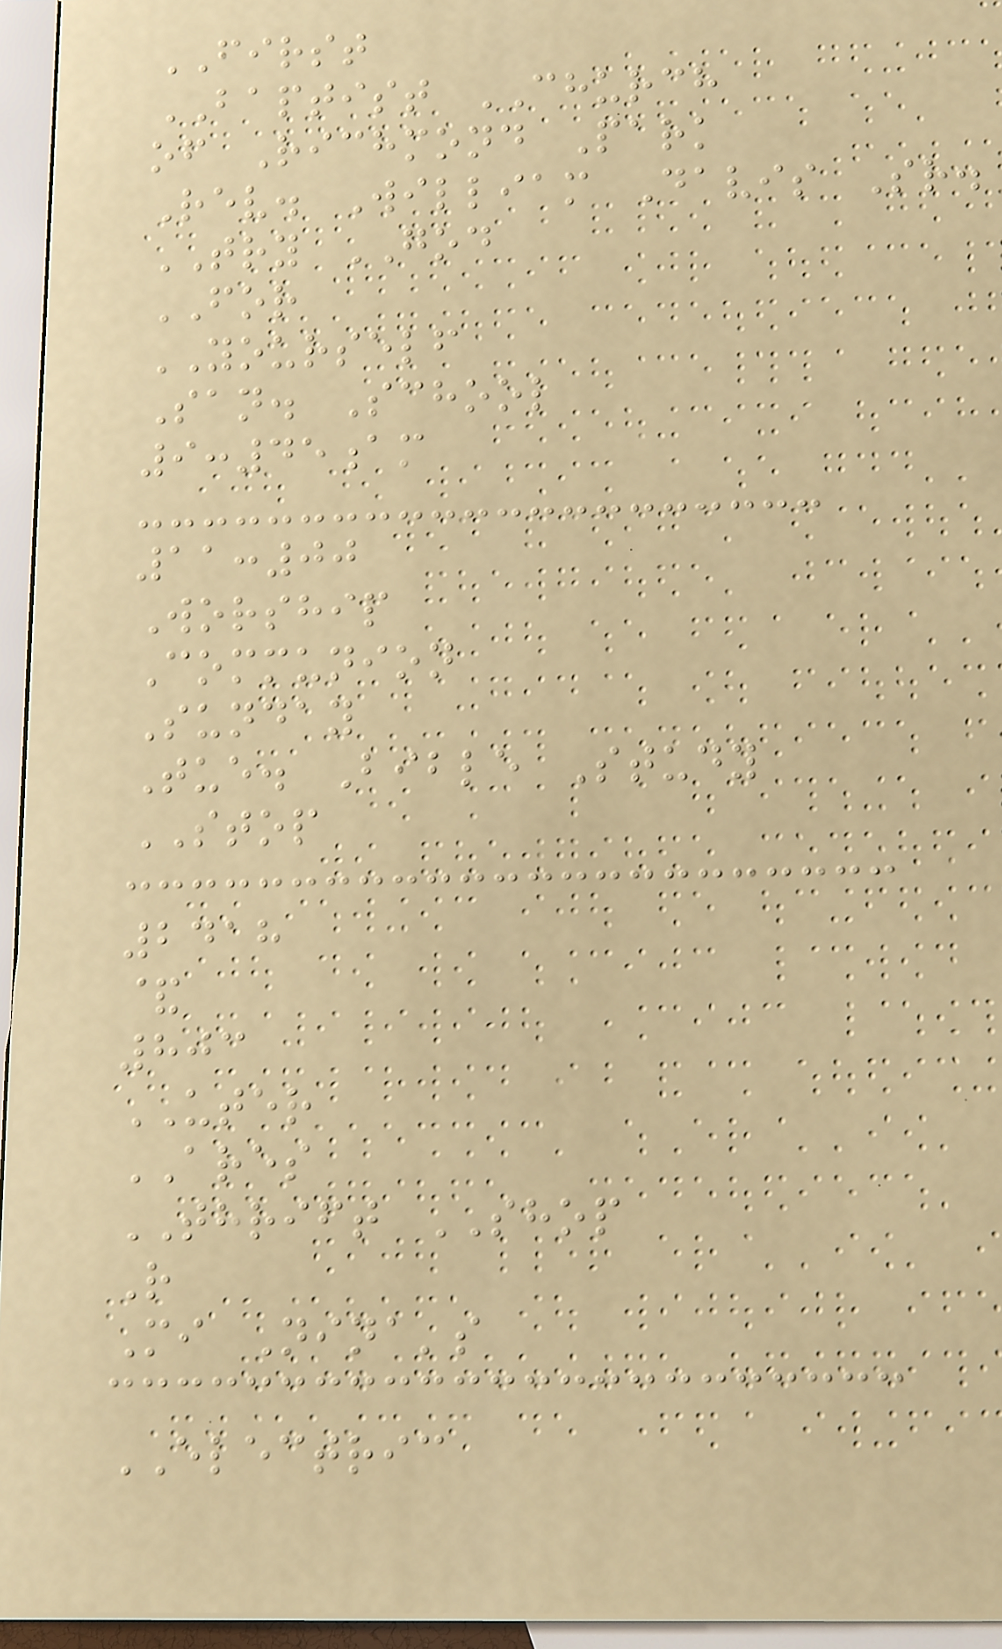FIRST
BAPTIST CHURCH
of Richmond Park
Rev. William Davis Sr.
TRY GOD
FOR
YOURSELF
San. School
9:45am
11:00
Worship
Communion
Sunday
Tue. Bible Study
STOP
2418
&
803
UTER
ARES
THRIFT SHOP
R
Mi Nina's
ELECTRIC
